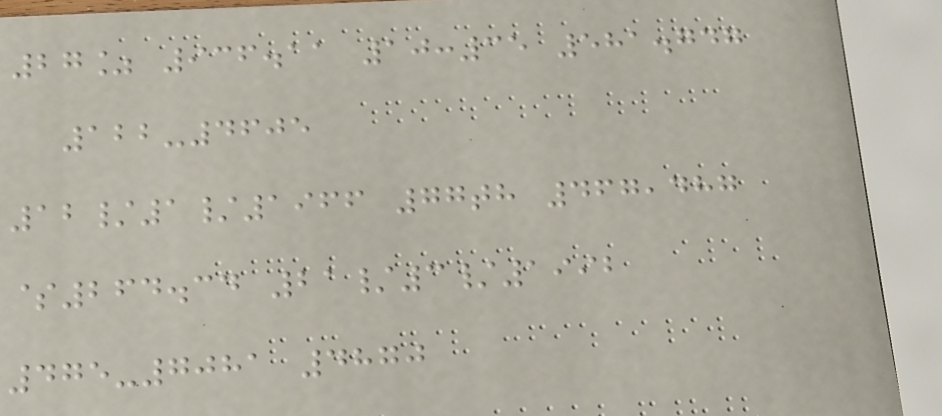27% 936.11 10:35 581.747
122-4605
12/1/1966 77th 467,487
$264.34 21/3/1992
475-7081 4870
